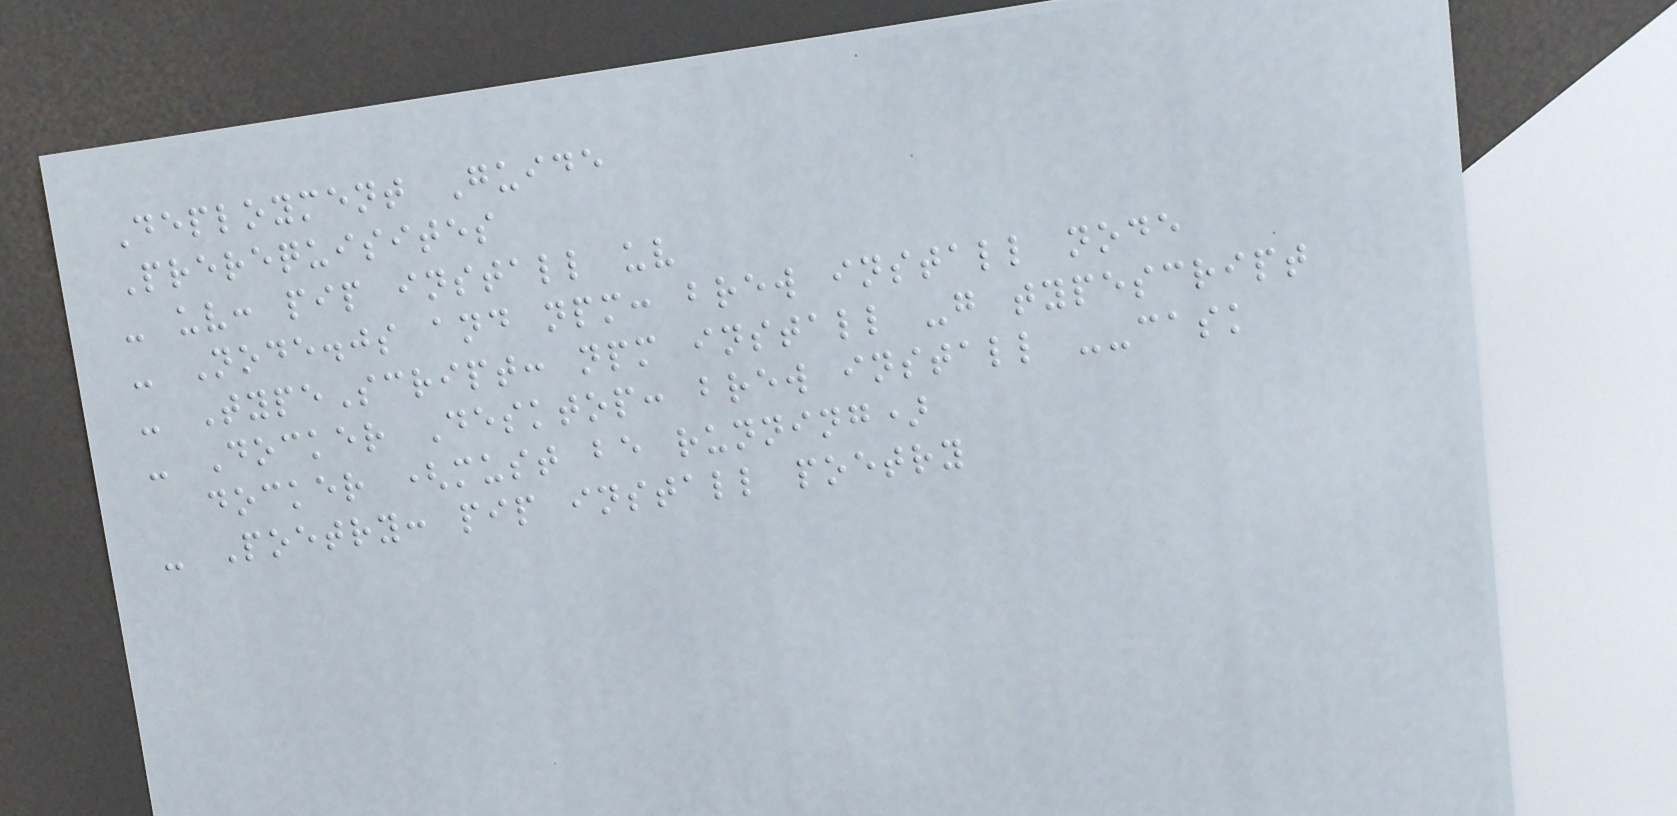Deployment Guide
Prerequisites
- uv: pip install uv
- Node.js and npm: brew install node
- TypeScript: npm install -g typescript
- Docker Desktop: brew install --cask
docker (must be running)
- Poetry: pip install poetry
